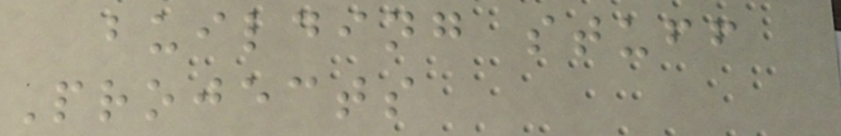building stuff
Projects
